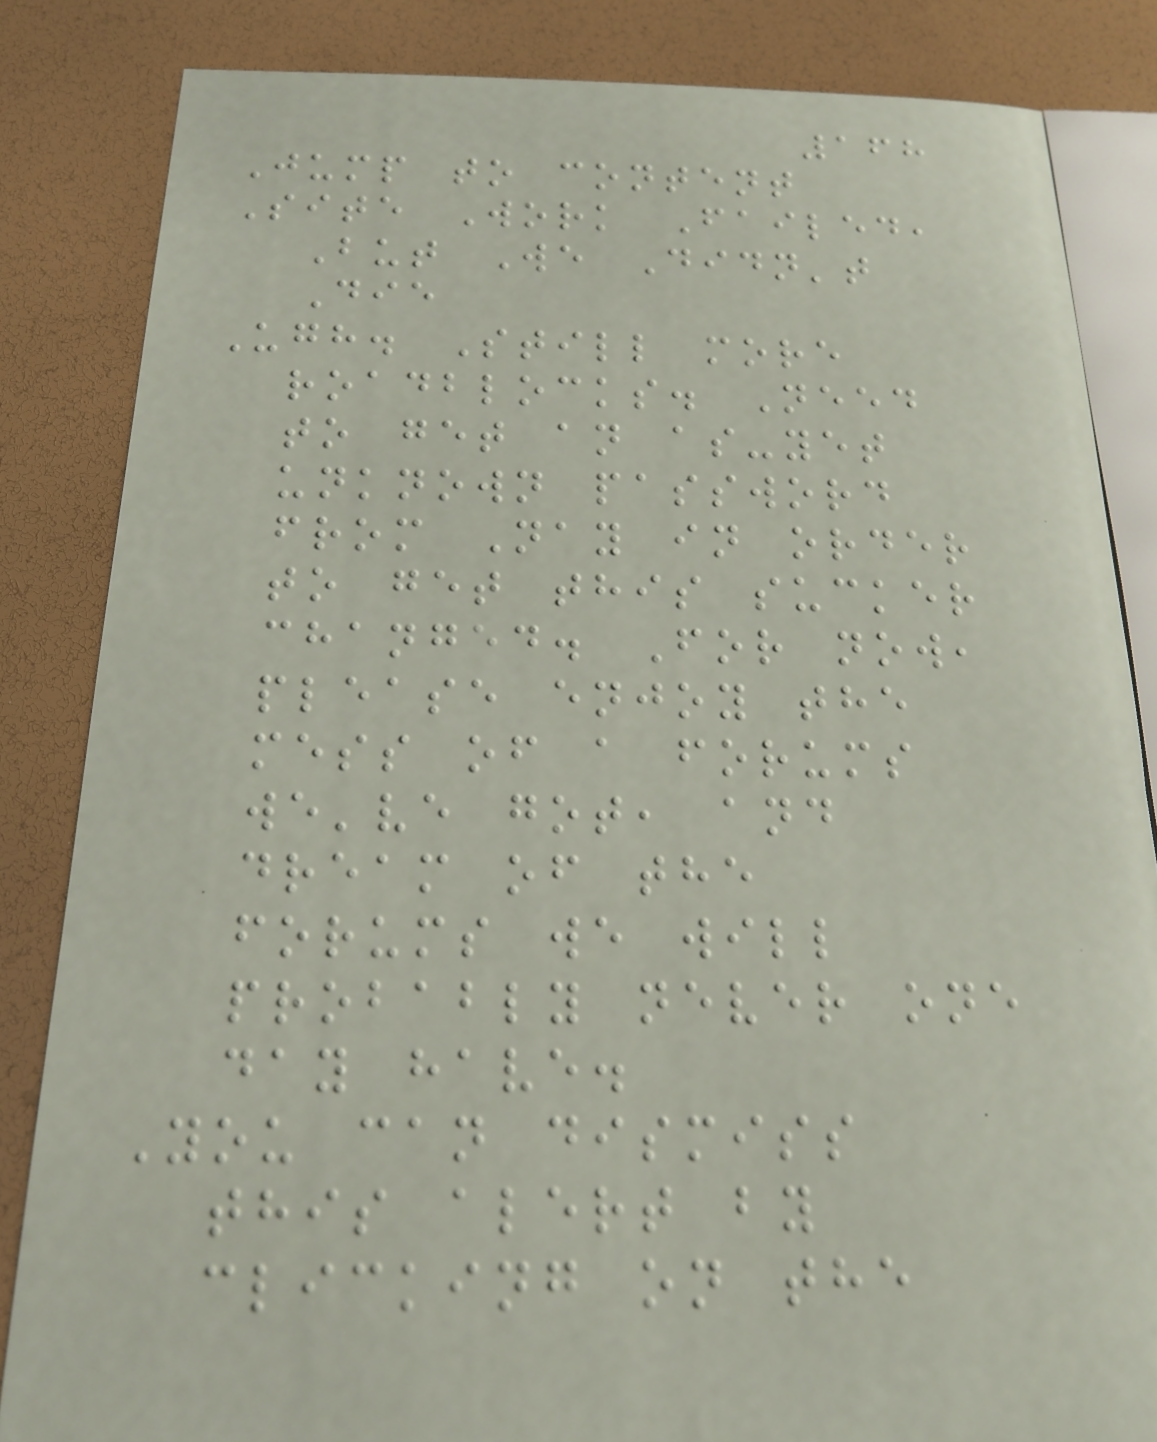168
Jump to content
Site Work Failed,
But We Didn't
Die
Ugh. Still more
roadblocks. Need
to get an as-yet
unknown password
from Nay in order
to get this sucker
changed. For now,
please enjoy the
mess of a forums
we've got, and
dream of the
forums we will
probably never one
day have.
You can dismiss
this alert by
clicking on the
